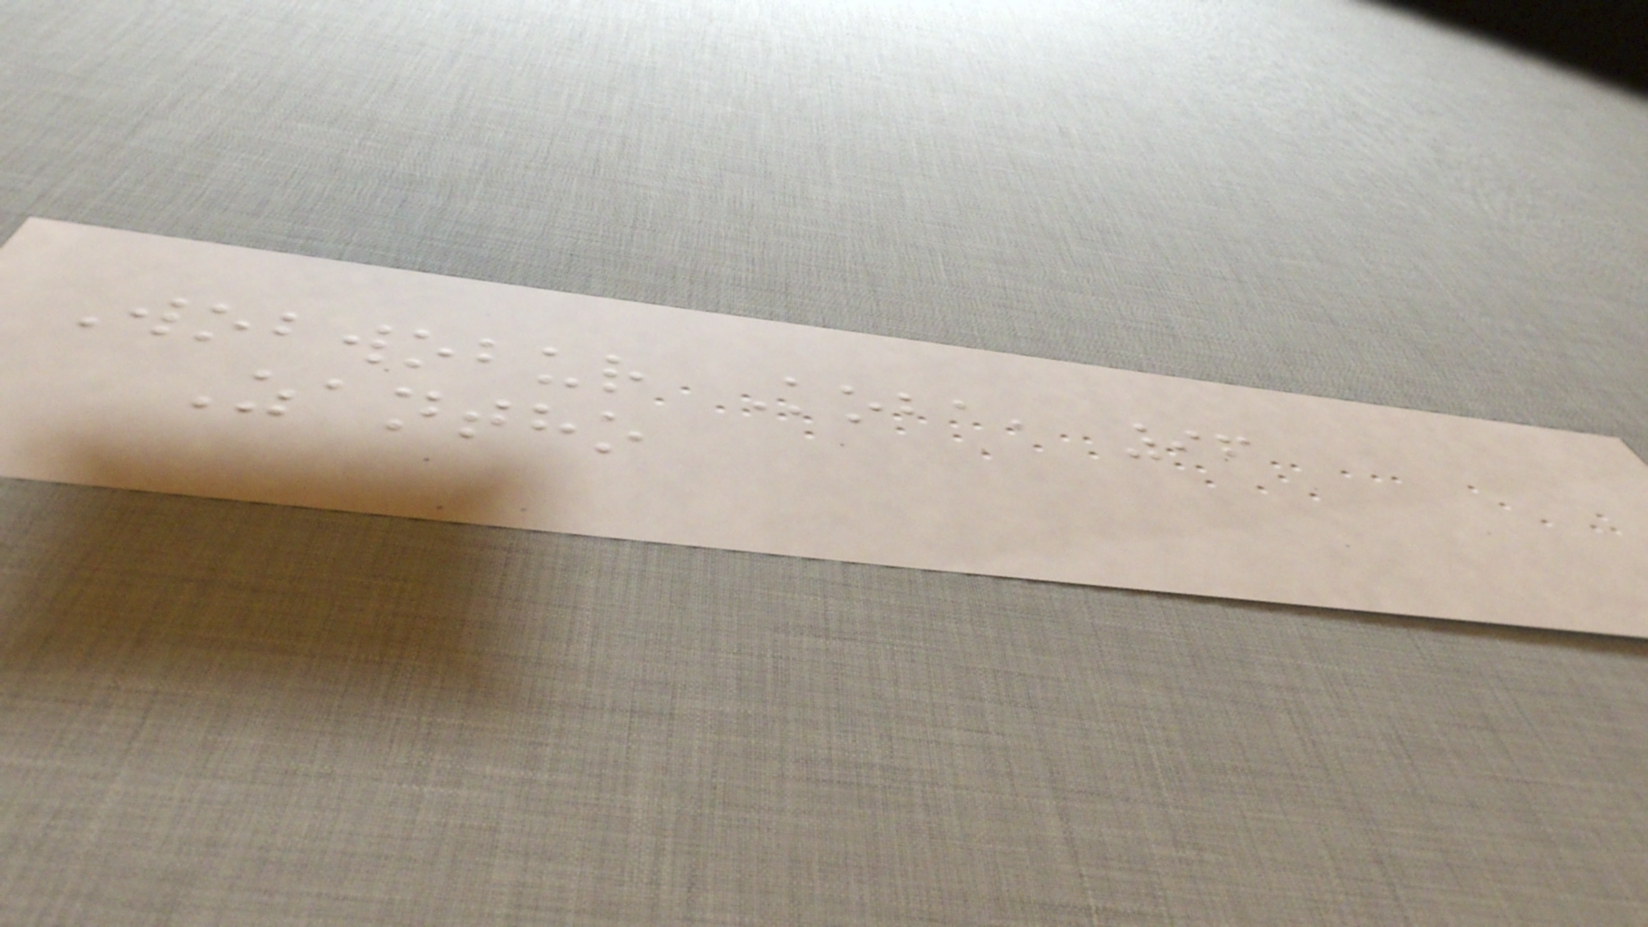Wobwobur Koba, 96
Zantho
